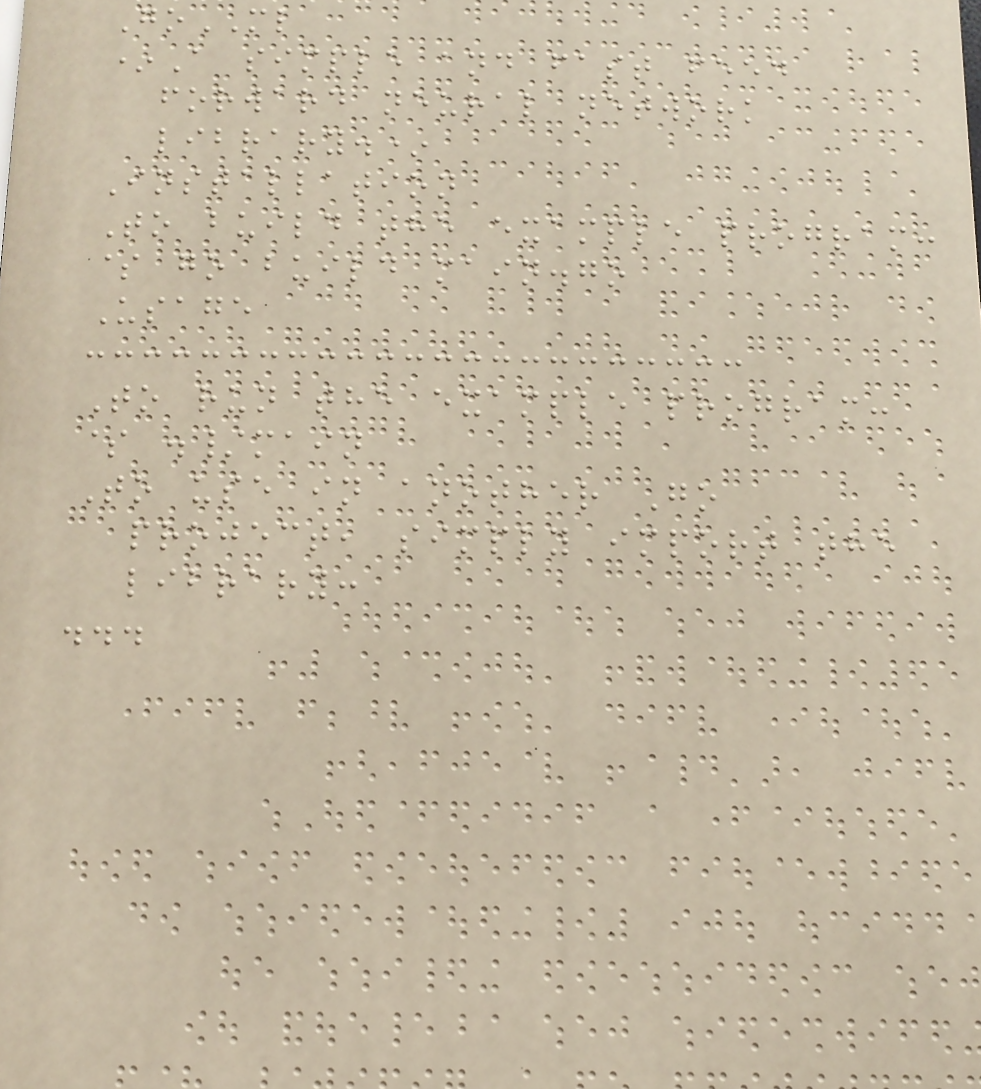GoML
*A simple and fast feed
forward neural network
library.*
Installation
To build the example program:
$ go build main.go
Usage
To run the example program:
$ ./main
To use in another Go
project, simply import the
library:
...
